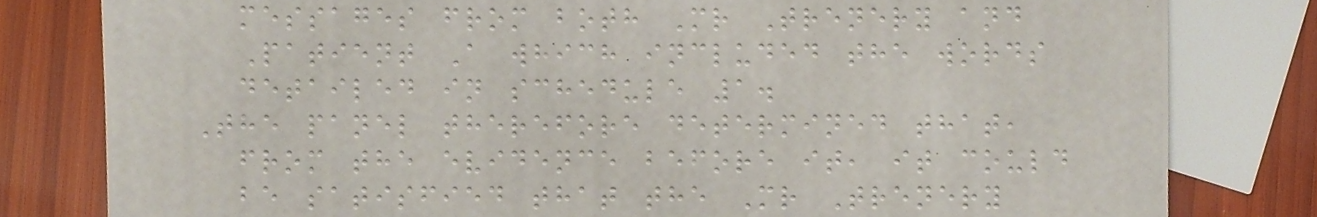messages from both Mr Trenery and
Patient A which included the words
detailed in schedule 1.
The panel therefore determined that,
from the evidence before it, it could
be satisfied that the Mr Trenery
